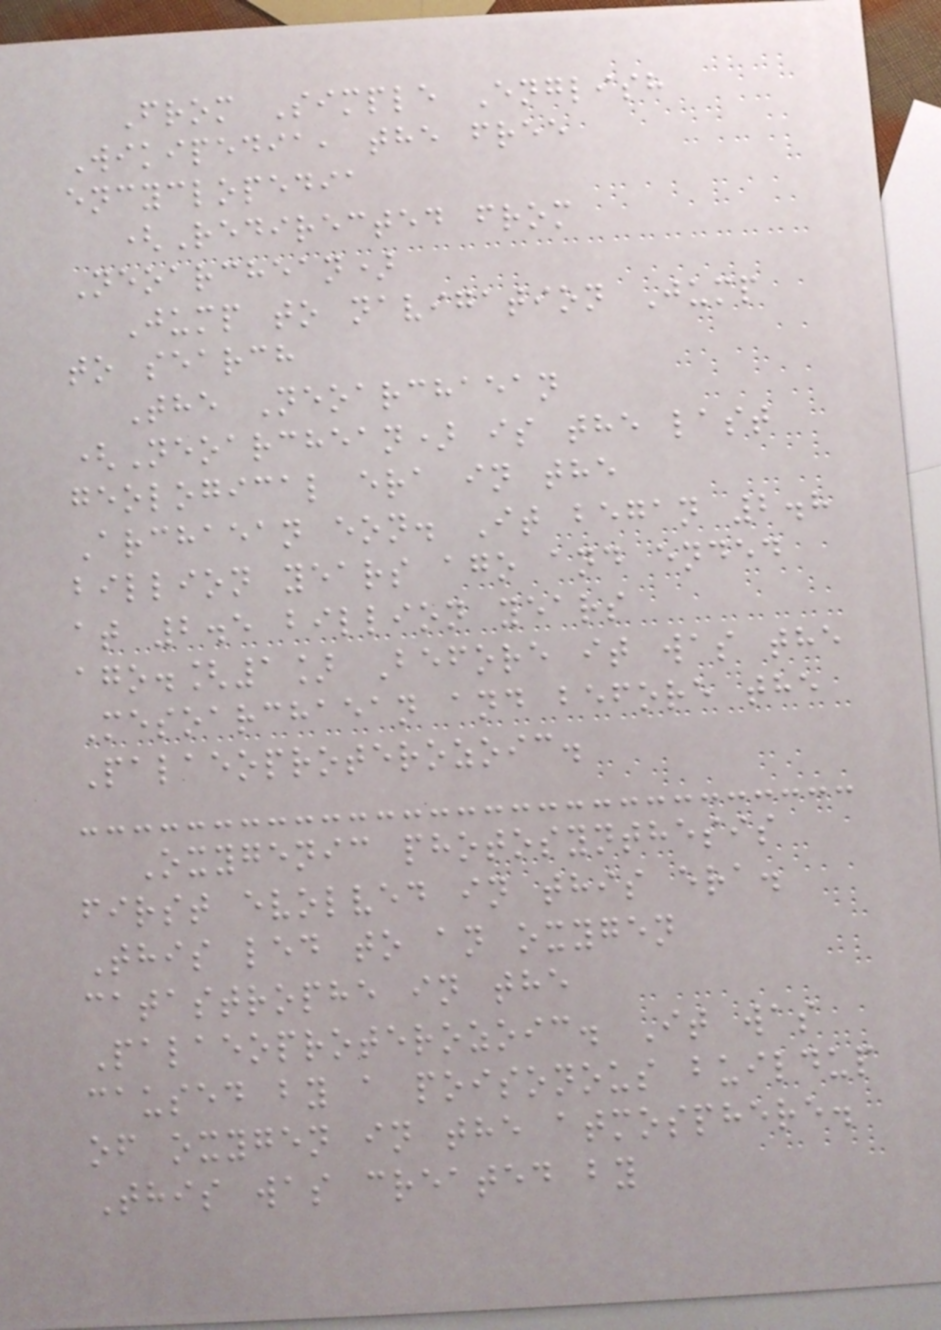From Simple English
Wikipedia, the free
encyclopedia
(Redirected from
Neoarchean)
Jump to navigation Jump
to search
The Neoarchaean
(Neoarchean) is the last
geological era in the
Archaean eon. It began 2.8
billion years ago and ended
at 2.5 billion years
ago.[1] Before it was the
Mesoarchaean and before the
Palaeoproterozoic.
Oxygenic photosynthesis
first evolved in this era.
This led to an oxygen
catastrophe in the
Palaeoproterozoic. It was
caused by a poisonous buildup
of oxygen in the atmosphere.
This was created by
